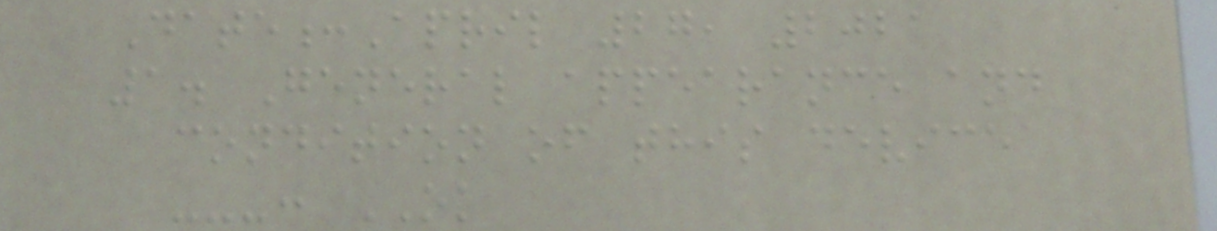Date:April 27, 2021
1. General appearance and
condition of this device
---: OK
